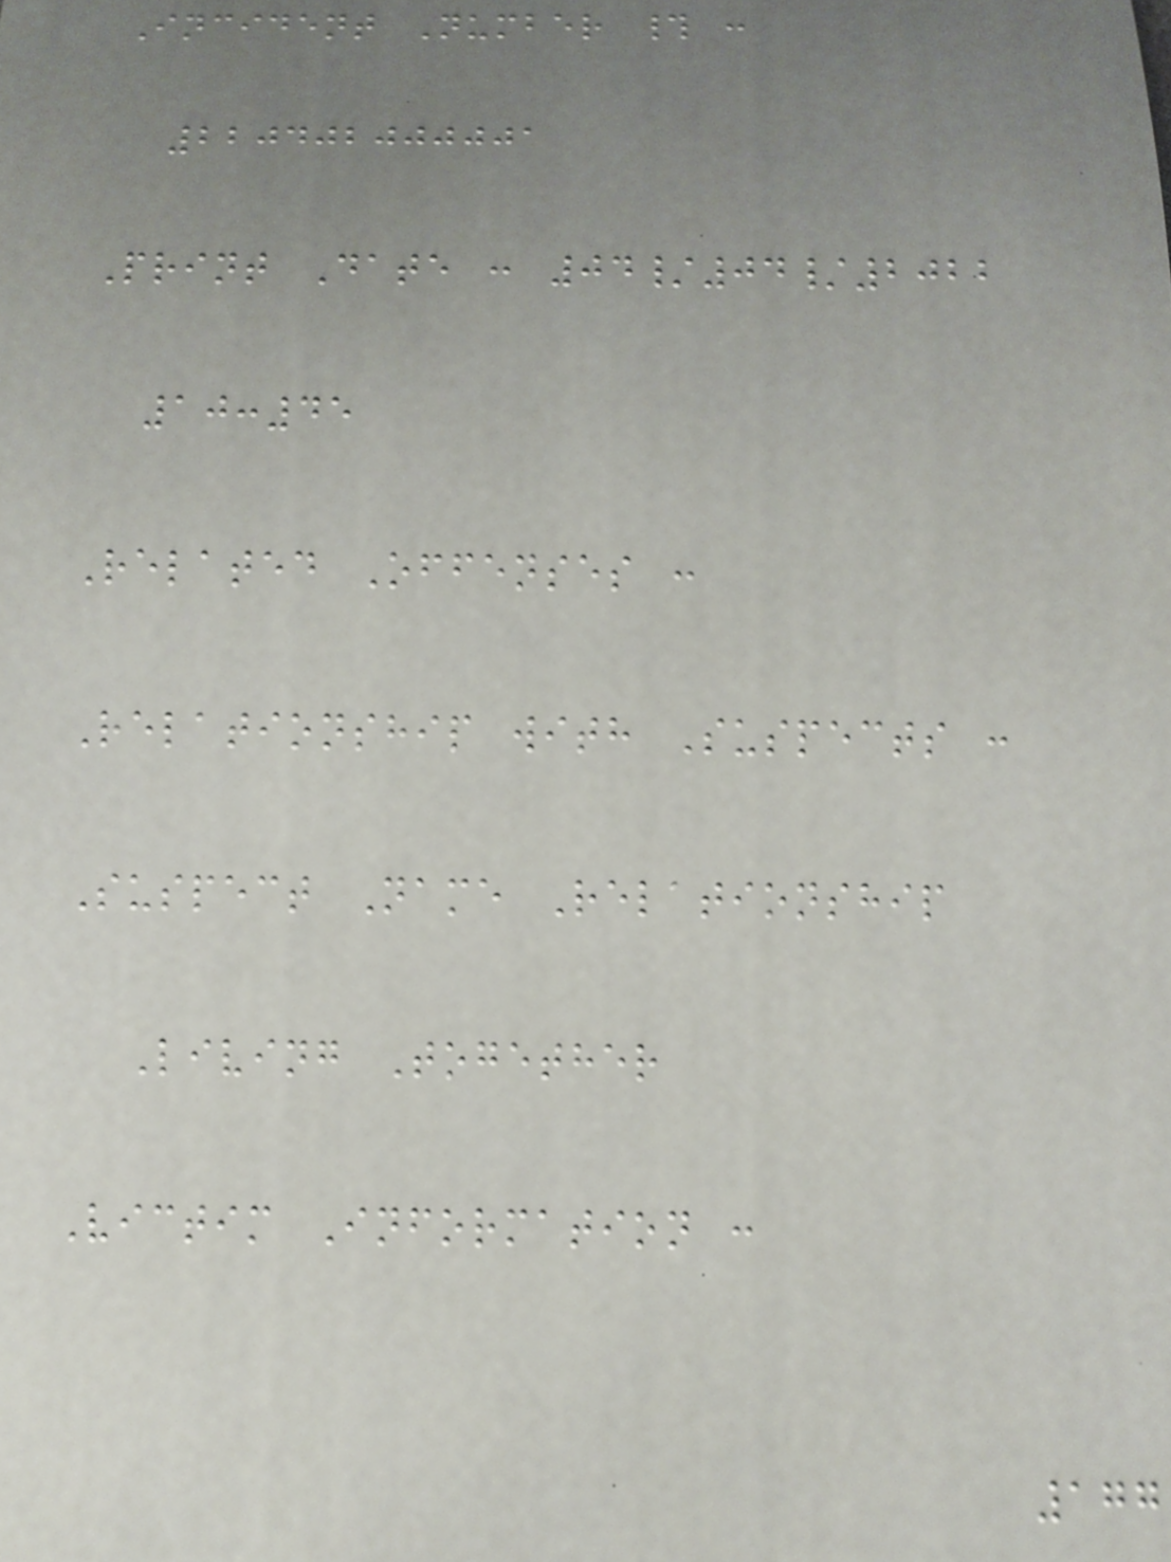Incident Number # :
220402000001
Print Date : 04/04/2022
10:45
Related Offenses :
Relationship with Suspects :
Suspect Name Relationship
Living Together
Victim Information :
177
